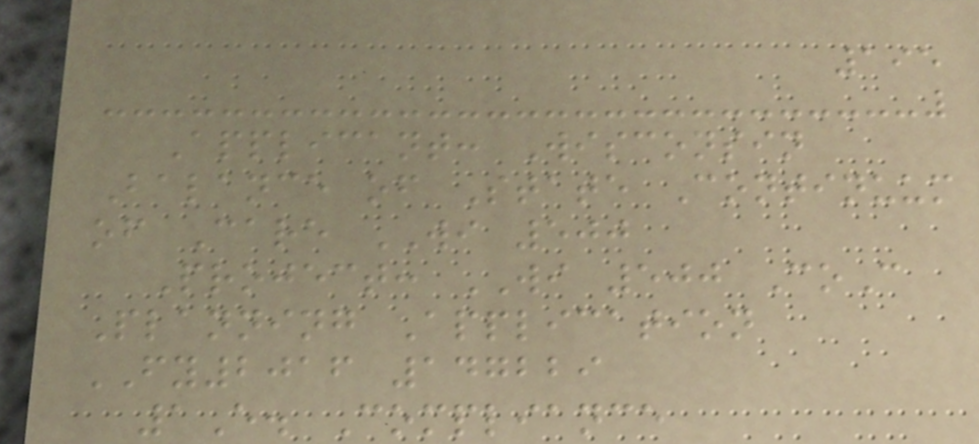195
Applicant: Wisconsin
Balance of State Continuum
of Care WI 500
Project: WI 500 CoC
Planning Application
FY2016 147229
1E. Compliance
